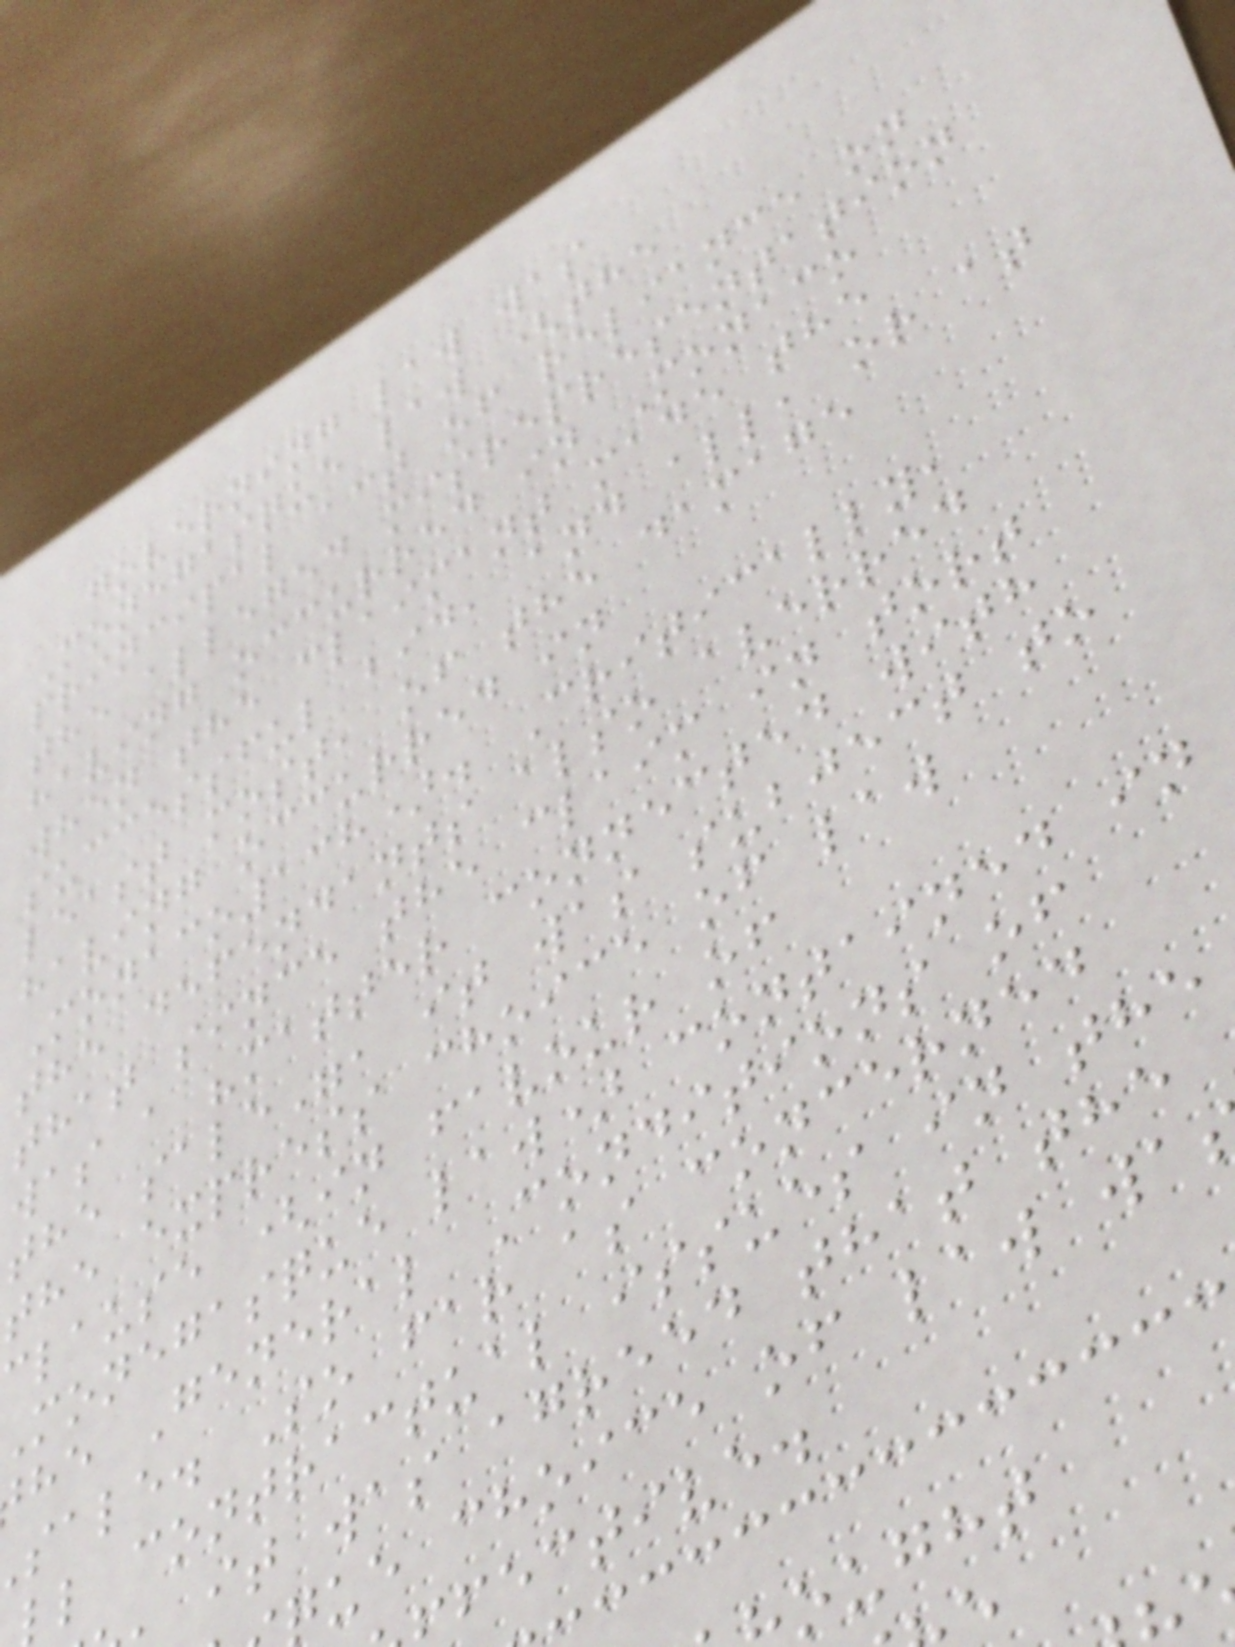governing law was
Monegasque law (the
principal act of reliance on
the alleged misrepresentation
having occurred in Monaco
when the claimant made the
successful bid, and all, or at
least most, of the damage
having occurred in
Monaco138). Critically,
the defendants also averred
that since the claim in tort
was a "matter connected with
the sale", it was subject to
the express choice of law
clause (in favour of
monegasque law) contained in
he General Conditions of
sale. So far as concerned
l contractual issues in the
it was agreed that the
ue choice of law wa
fective.
